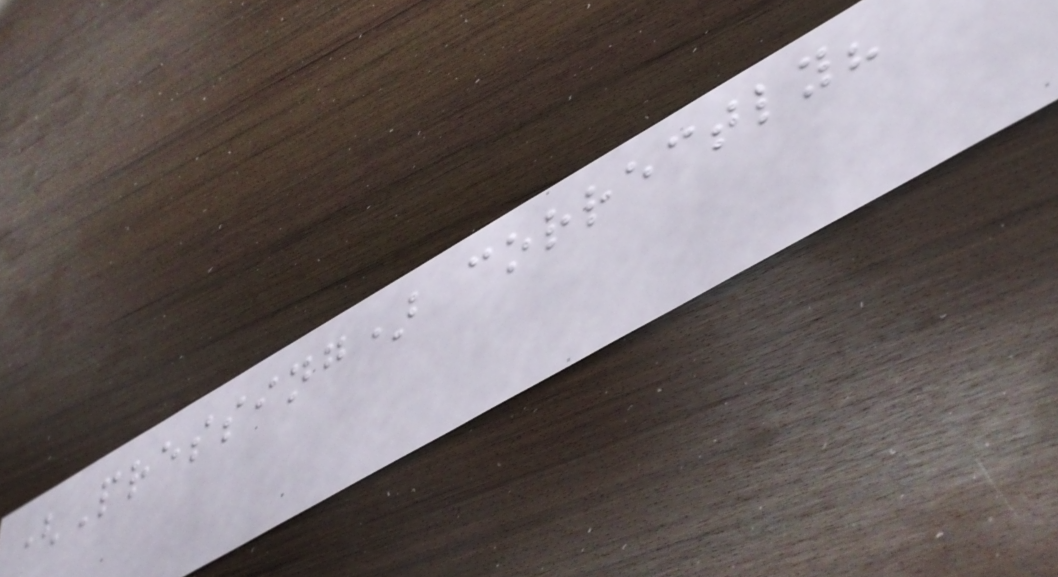(Pressing) correctly?
